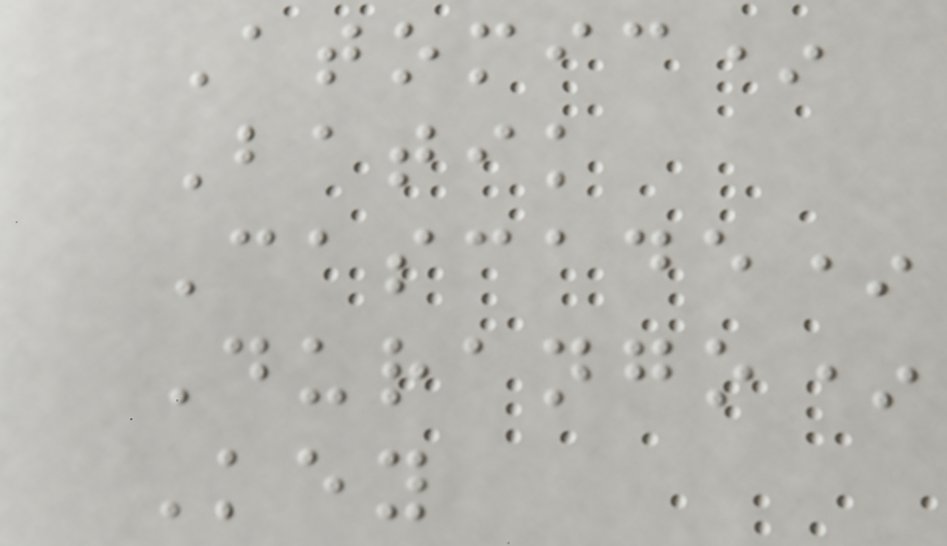Atomic*
Batik
Cascade*
Durango*
Key
